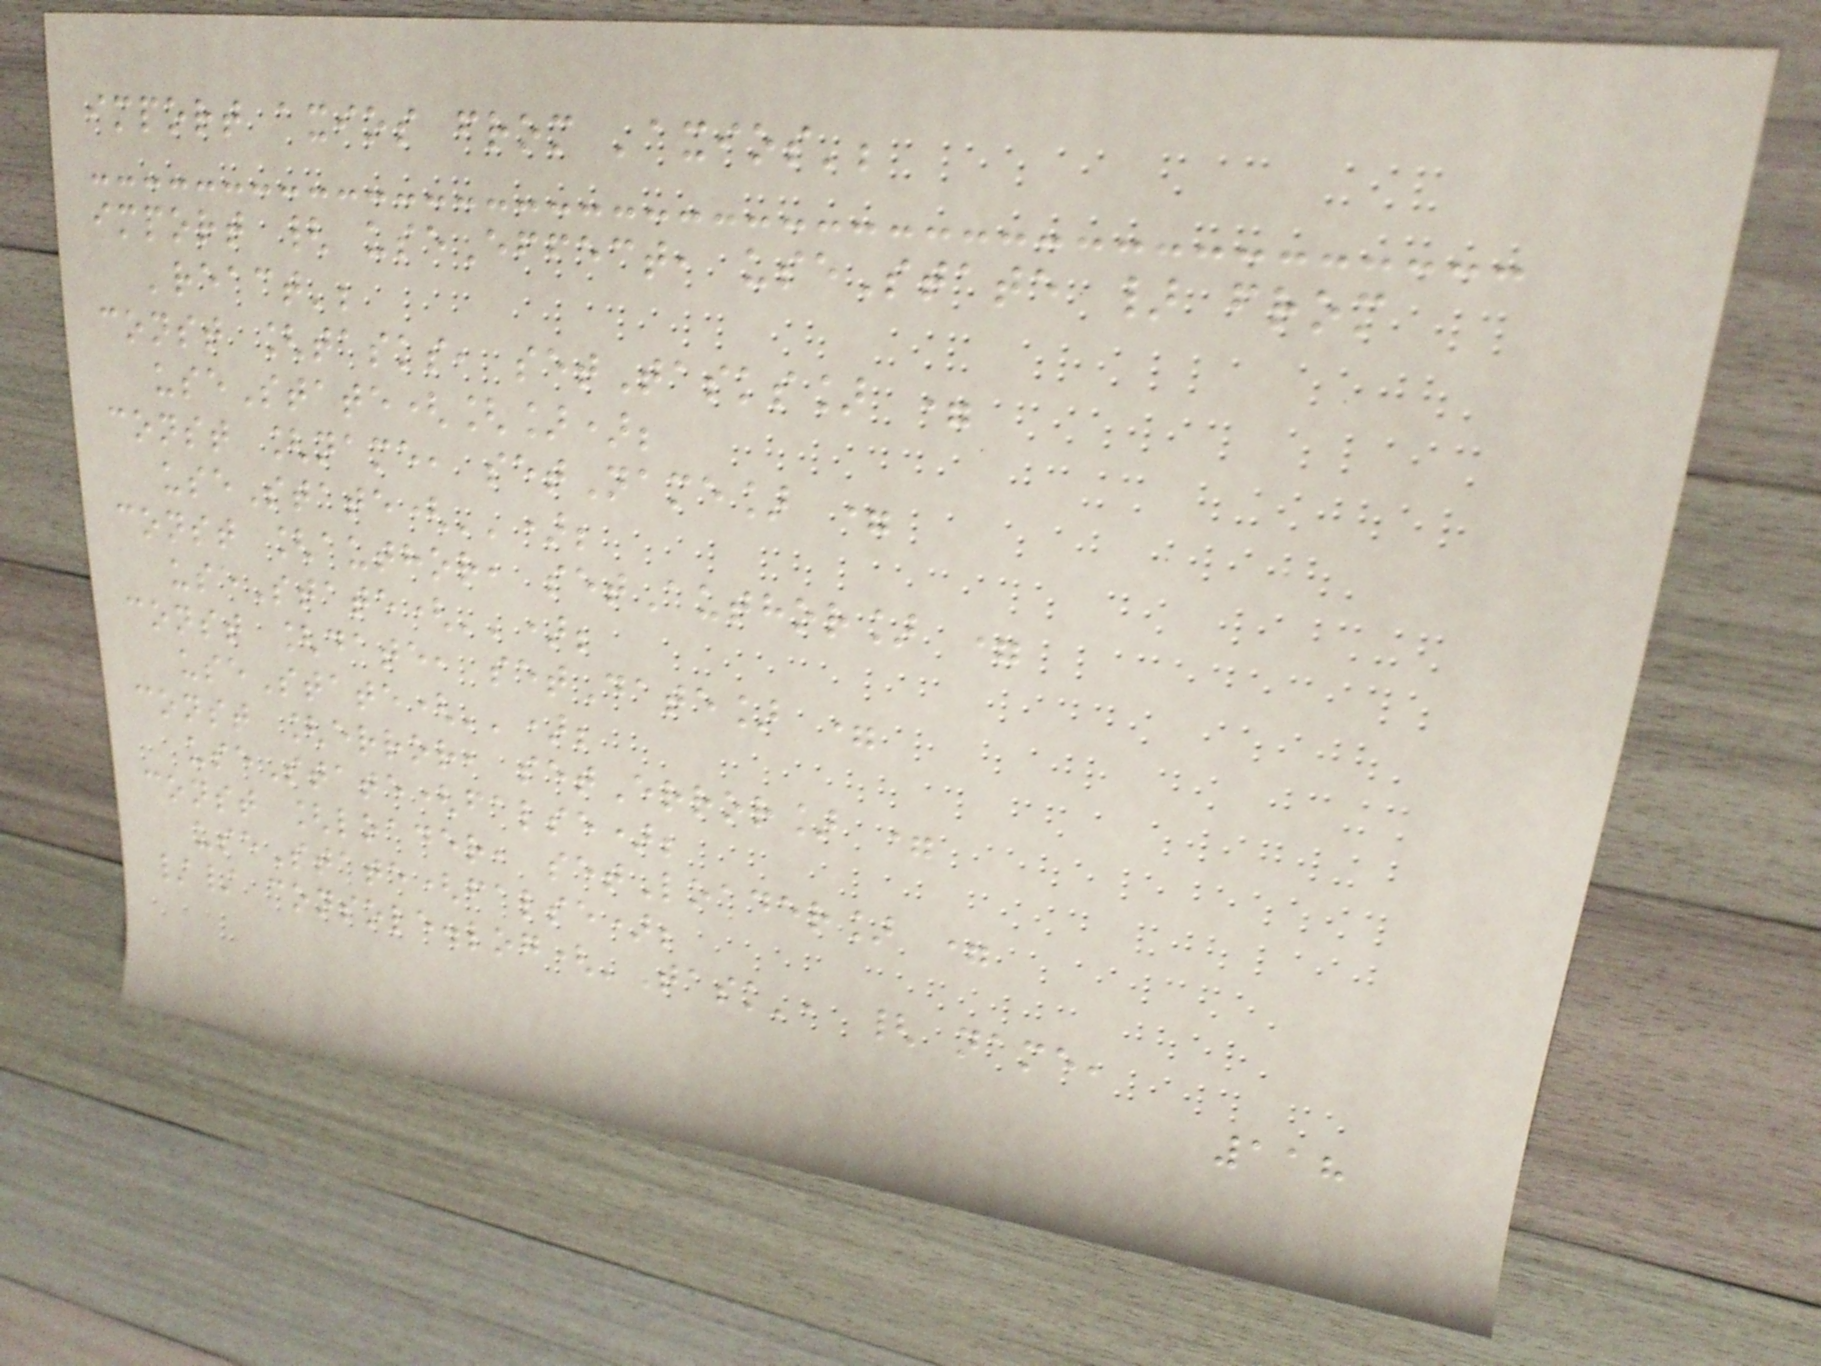import axios from 'axios';
import { useEffect, useState } from
'react';
const [tasks, setTasks] =
useState([]);
const [name, setName] =
useState('');
const [author, setAuthor] =
useState('');
const [date, setDate] =
useState('');
const [error, setError] =
useState(false);
const [loader, setLoader] =
useState(false);
// console.log('Task', { name,
118
